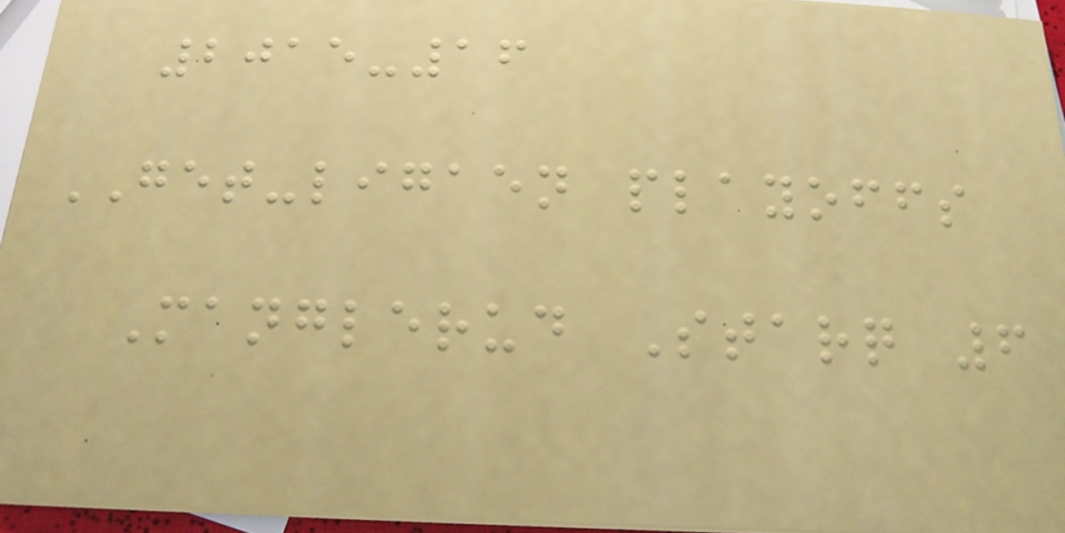2015-16
GET-ligaen playoffs
Manglerud Starq 6
